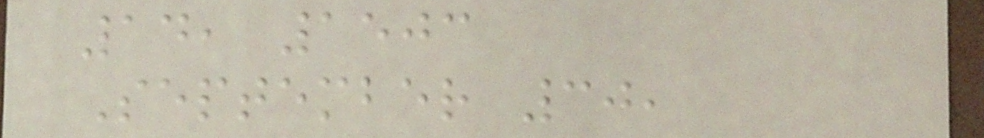14, 1503
September 30,
